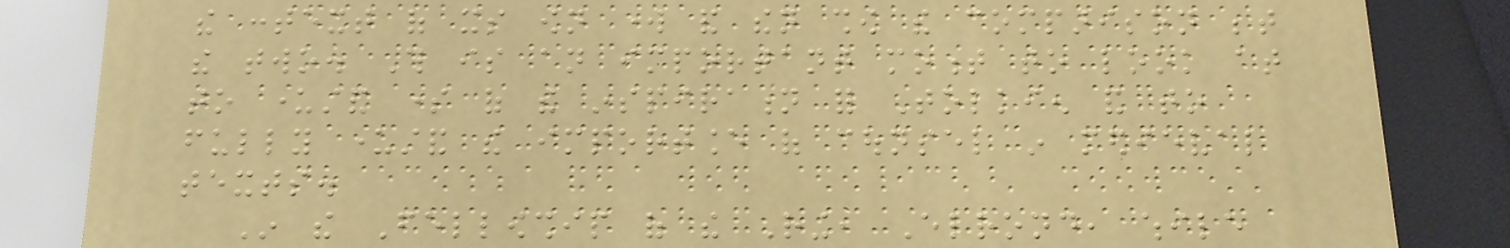the context of its own work and then show the comparison between
the two. This is an important moment to look at
to understand some of the inspiration for Tolkien and to
fully understand the importance of counsel in medieval
texts.
In the Fellowship of the Ring, Elrond, while
